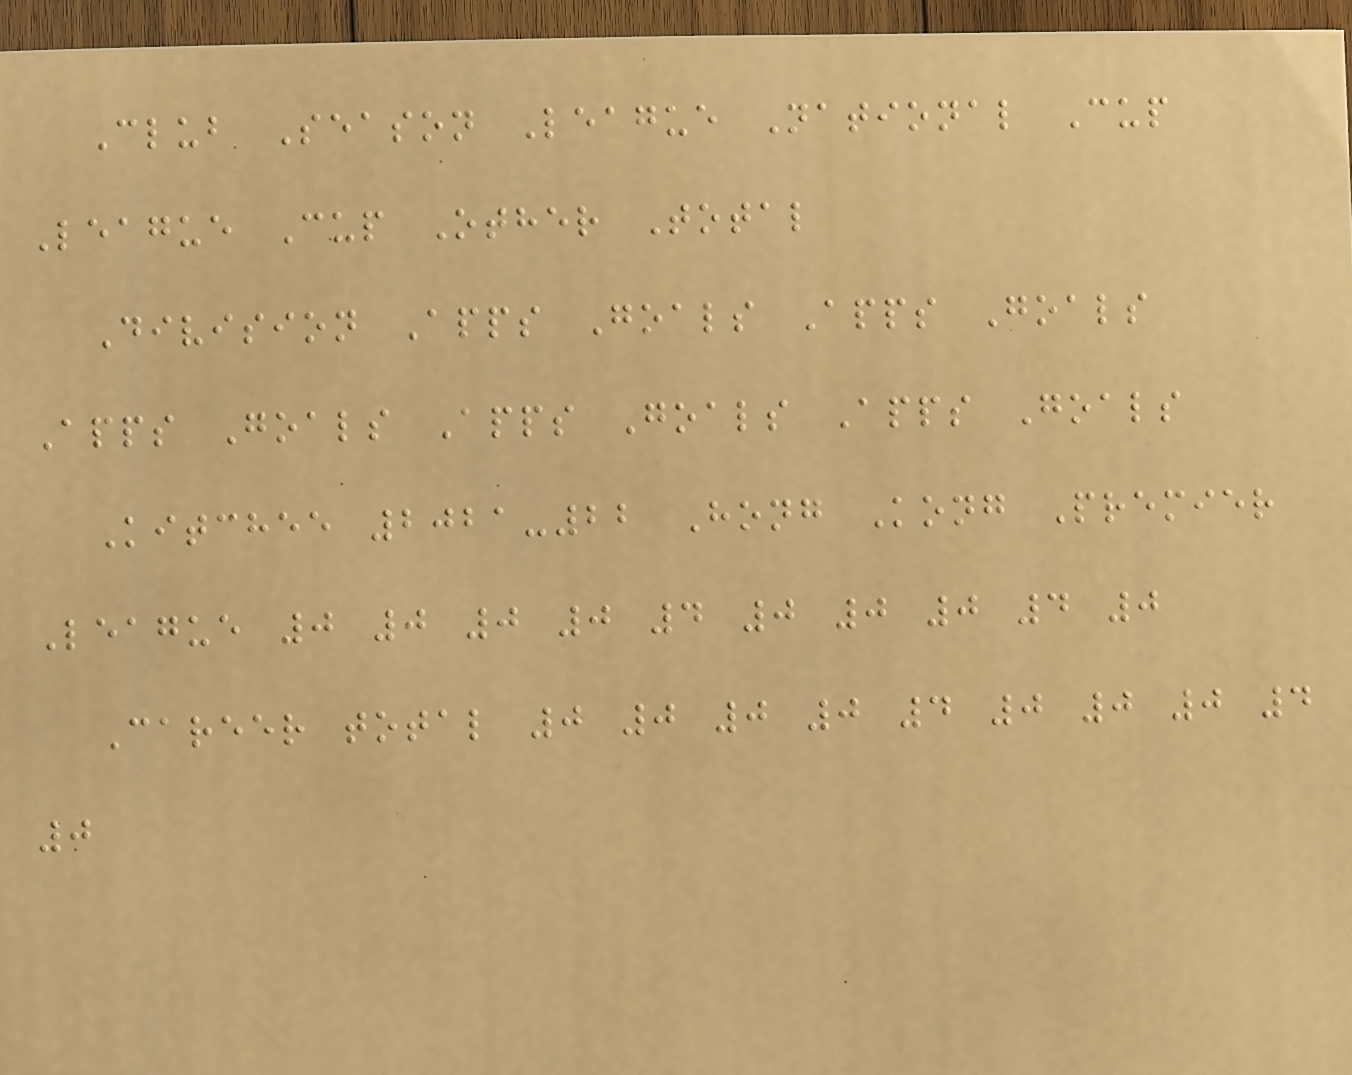Club Season League National Cup
League Cup Other Total
Division Apps Goals Apps Goals
Apps Goals Apps Goals Apps Goals
Kitchee 2021-22 Hong Kong Premier
League 0 0 0 0 4 0 0 0 4 0
Career total 0 0 0 0 4 0 0 0 4
0
